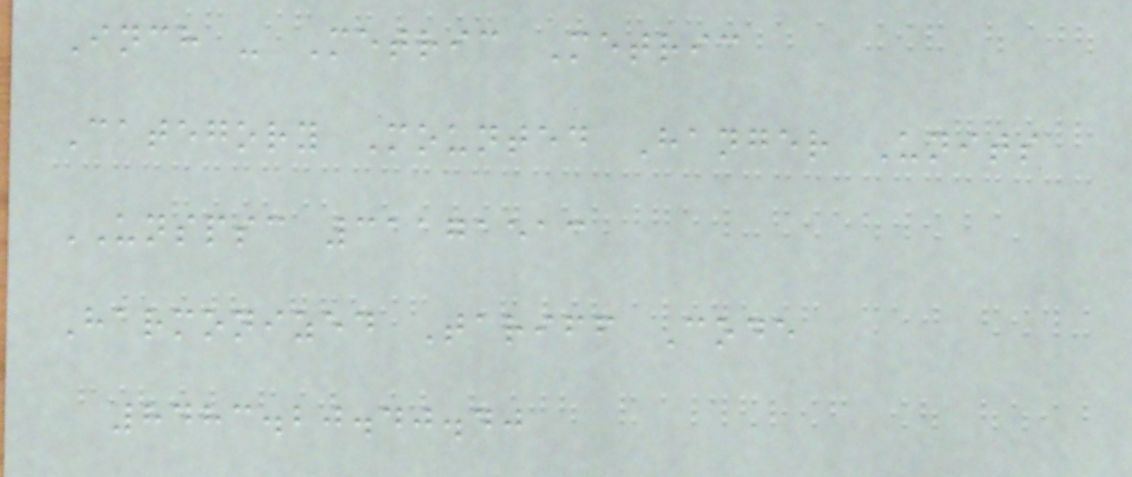Inch - Metric Metric
Category Mounted Hanger Units
UNSPSC 31171513
Harmonized Tariff Code
8483.20.40.40
